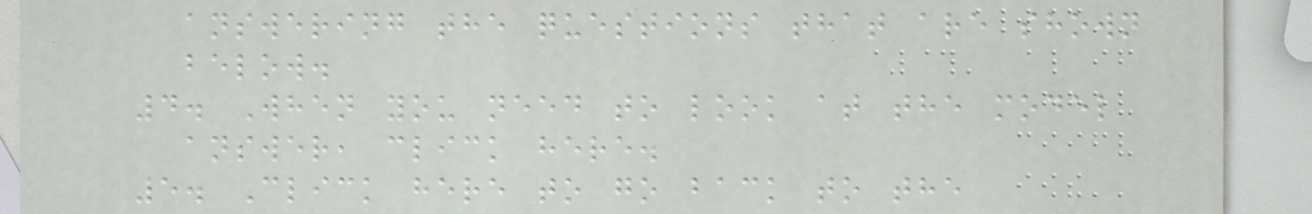answering the questions that are shown
below.
4. When you need to look at the model
answer, click here.
5. Click here to go back to the
